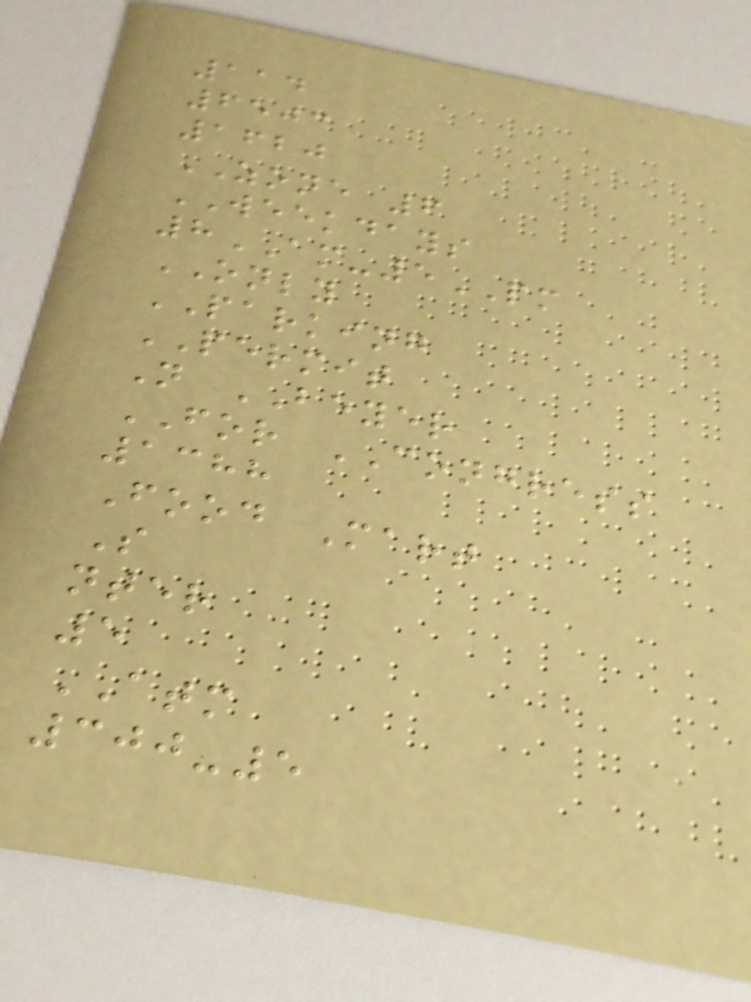114
6503
1620
ZONE 6
WEEKDAYS
8AM-5PM
ONLY
PARKING
PERMIT
N BEYER
FOR CONGRESS
1388
Food Mart
S
nter
5
ATM
300-5
